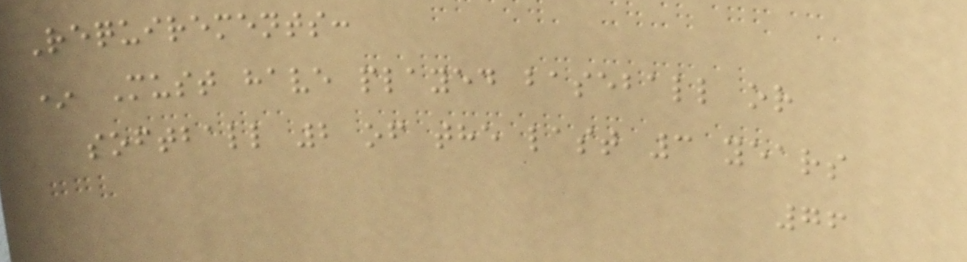Requirements:
* Must have played baseball or
softball 2 of the last 3 years
76
